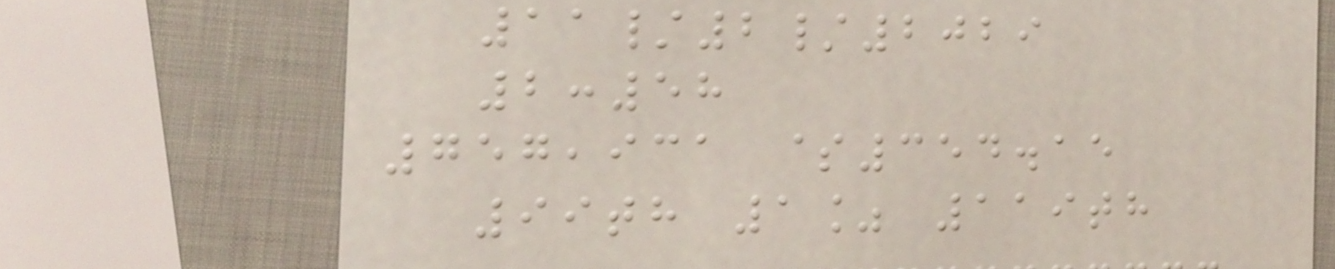11/2/2029
2:58
757,931 $354.15
99th 1% 119th
